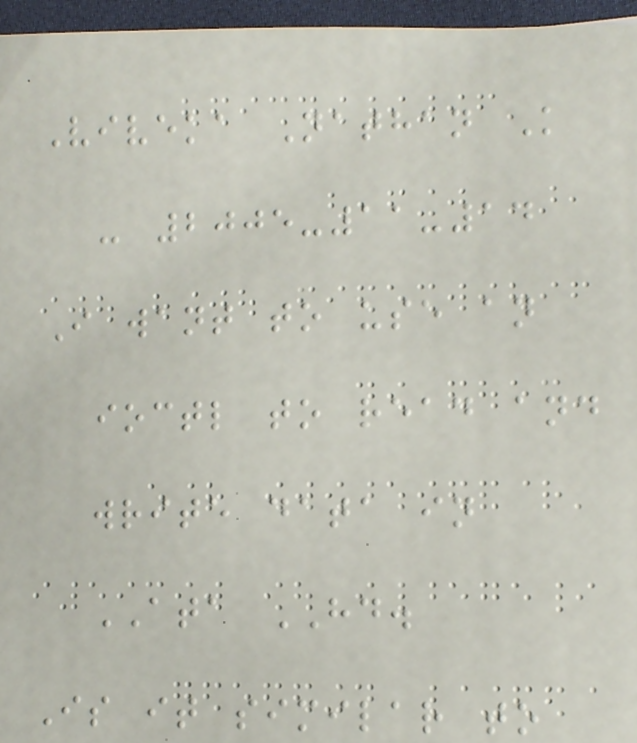Viveka Nathan K
- 2005-11-14
I want to use an
ioctl to read and
write data in
ATA HD.
Is it similar to
